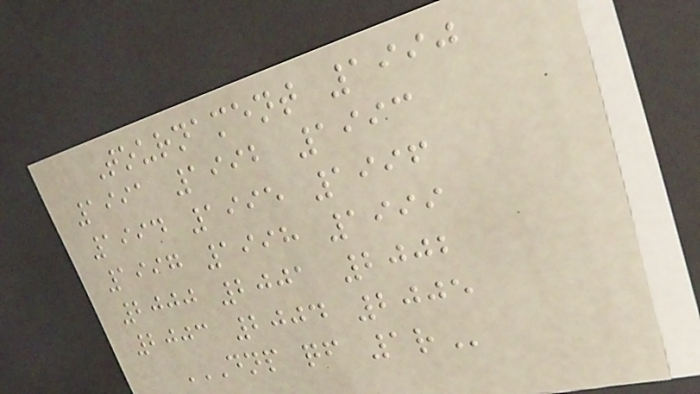Tournament 1990
1991 1992 1993
1994 1995 1996
1997 1998 1999
2000 2001 2002
2003 2004 2005
DNP QF 1R
